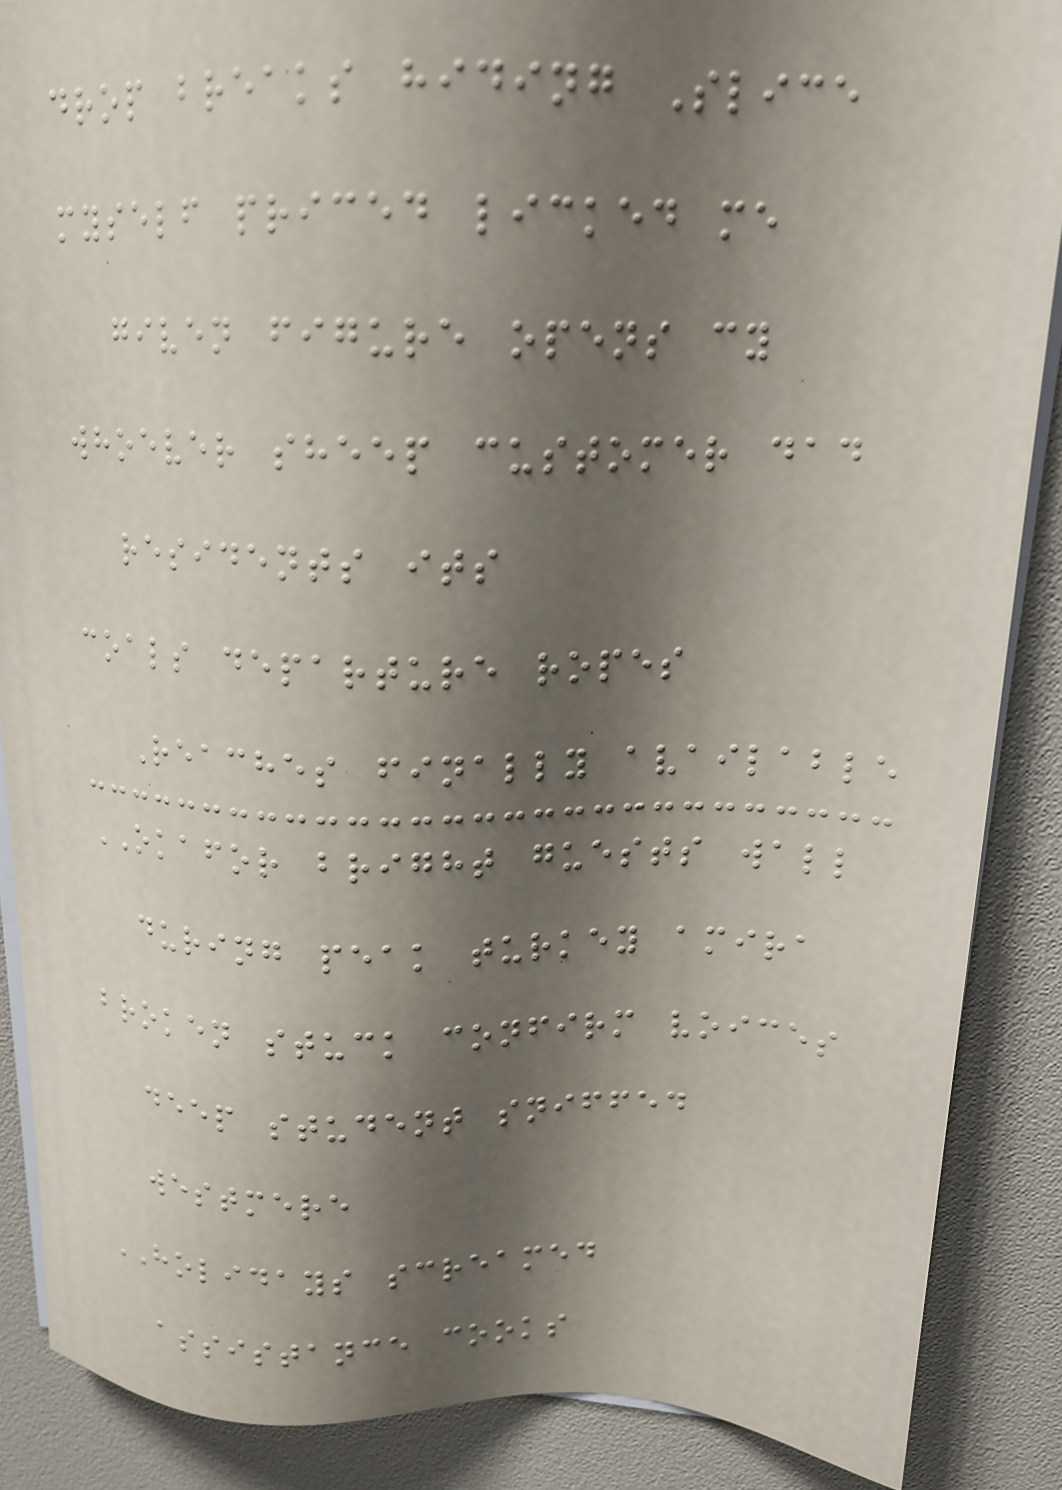drop breaks hiding Slice
myself priced licked me
given figure opens cy
whoever sheep customer dad
residents its
coals departure ropes
Reaches finally available
OKAFOR bright guests wall
during peak turkey amira
broken stuck confirm voices
deep student sniffed
westmere
HOLIDAYS screamed
assistance cooks
